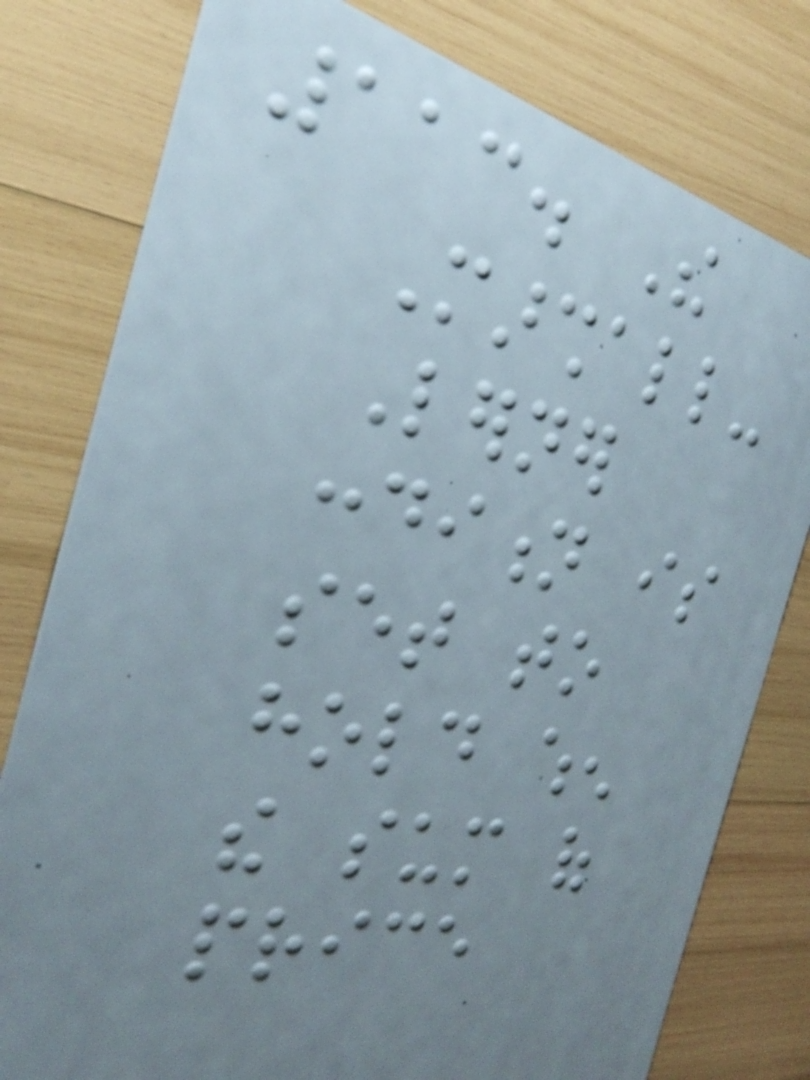113. The
Marshall-
Lerner
condition is
set to
hold when
the sum of
price
